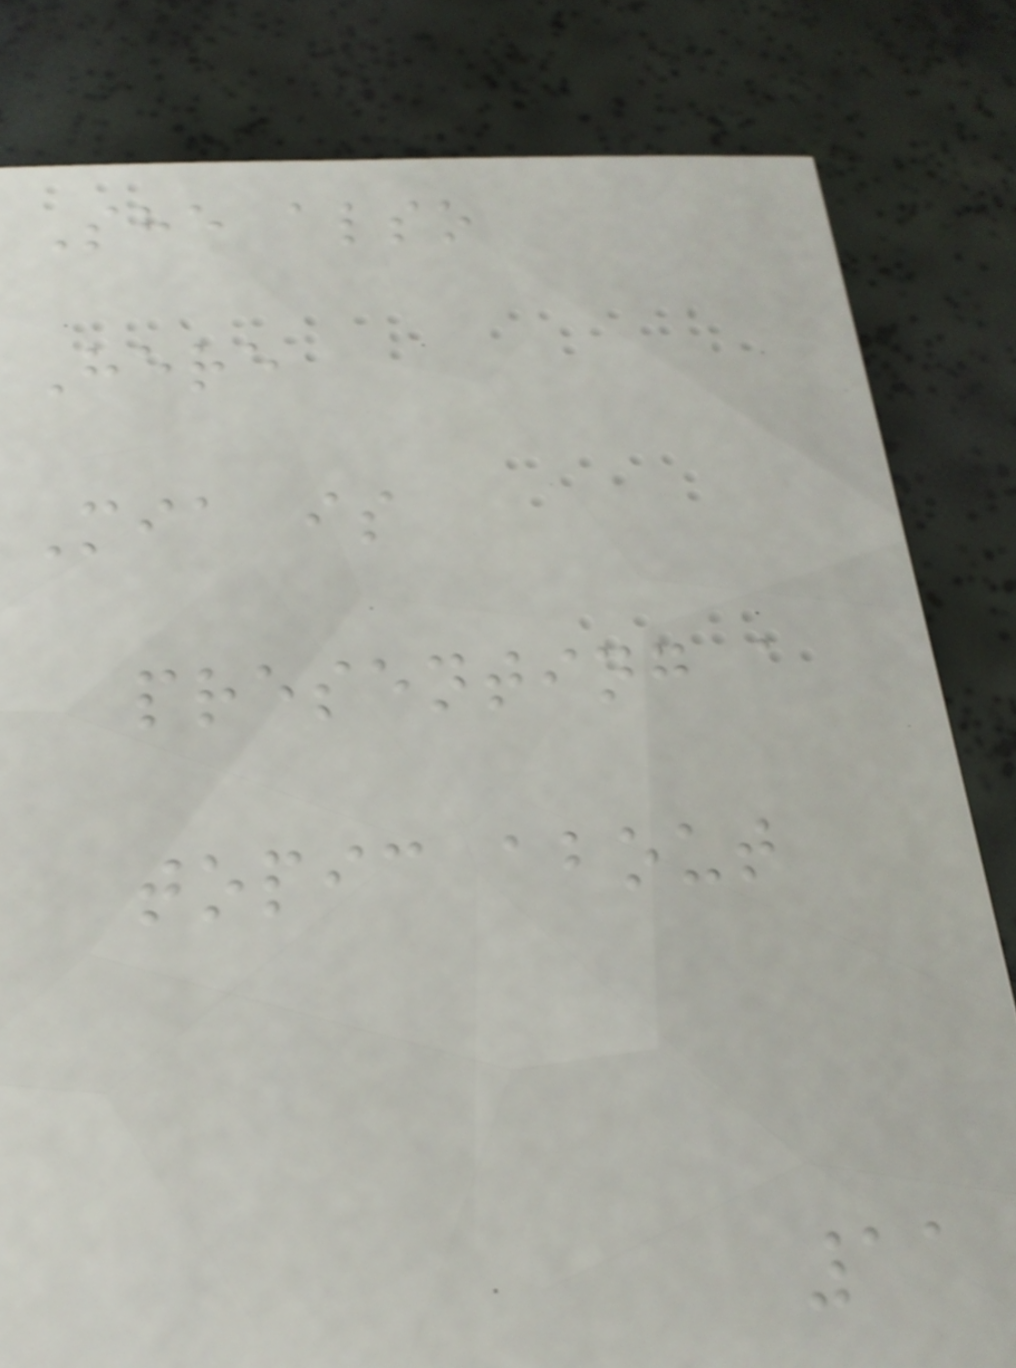She also
Here
Mia is
presenting a
topic about
11
